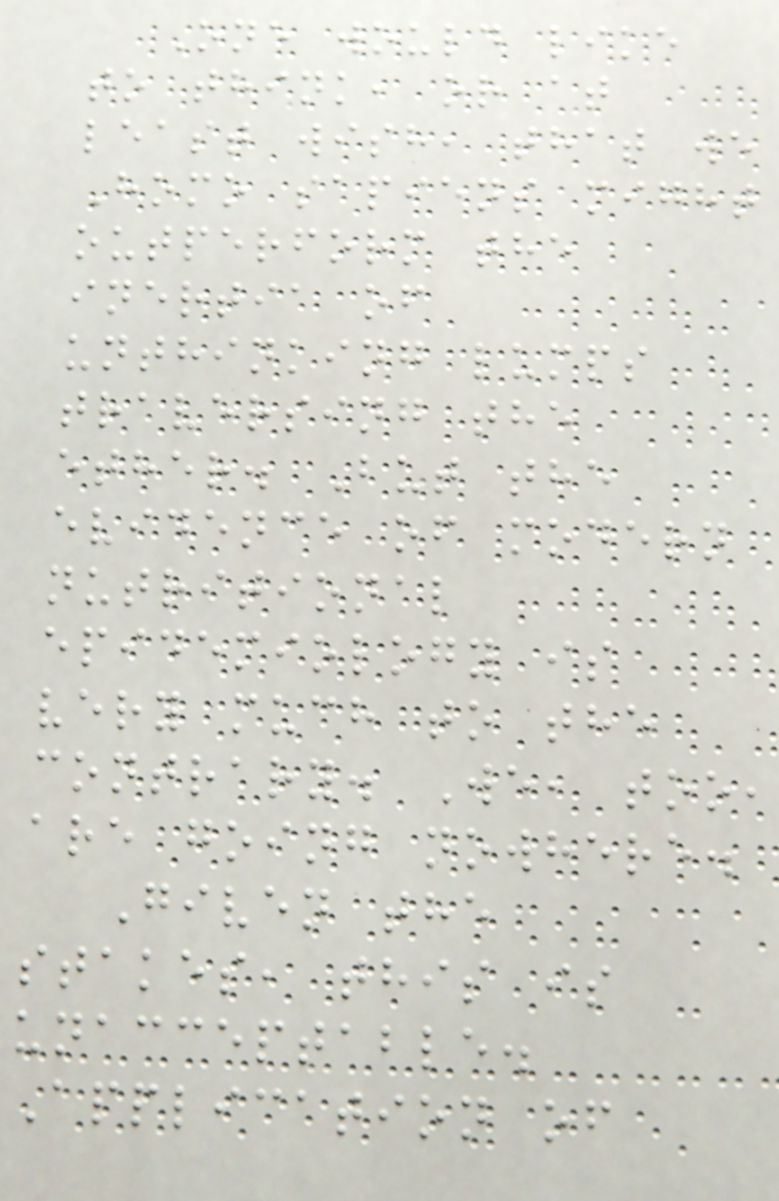One would like
to think, or at
least wish, that we
Homo sapiens might
outperform the
inertia of
unthinking lumps
traversing the
ether. But the
evidence of modern
nutritional
epidemiology is
very much to the
contrary. We, too,
are going nowhere.
Given the
stakes, this is
unacceptable.
Application of
